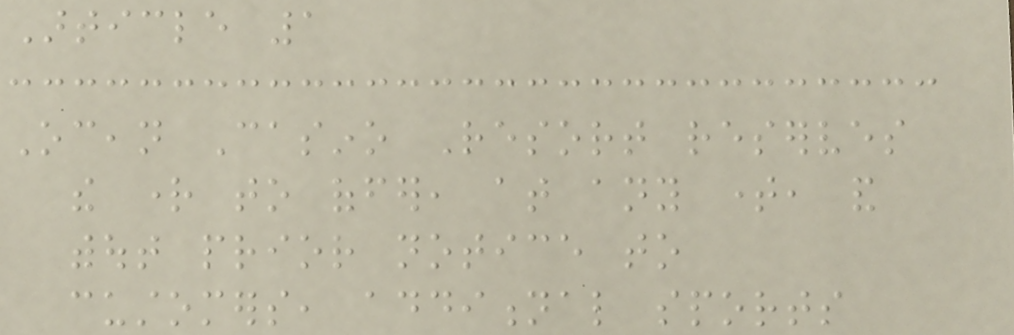Article 1
Ocean Casino Resort reserves
the right to offer, at any time, and
without prior notice to
customers, additional sports
